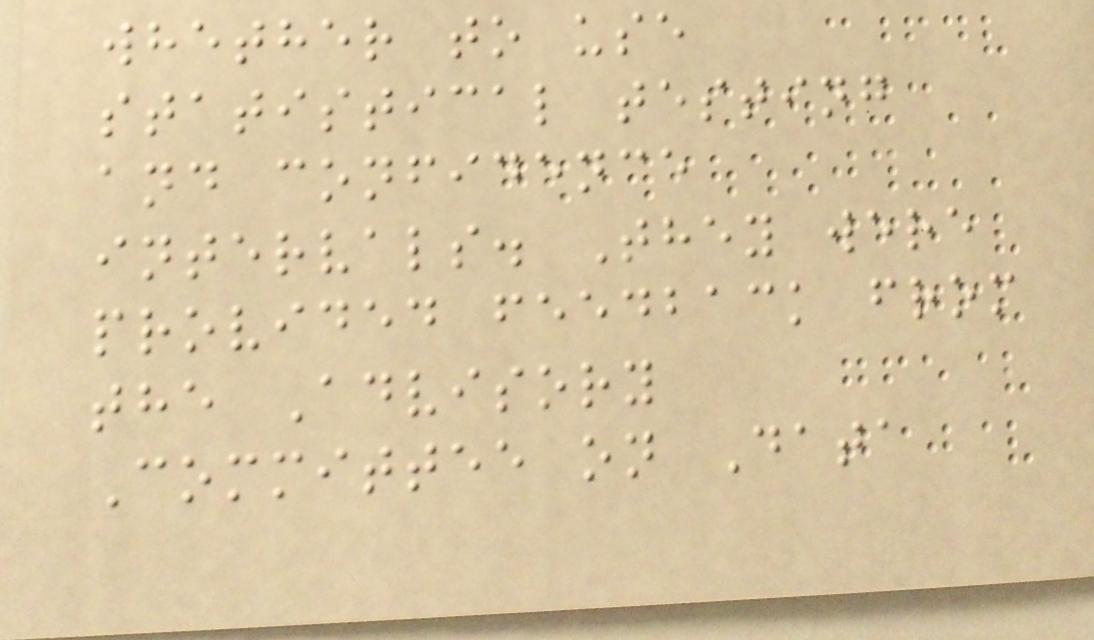whether to use
statistical testing
and confidence
intervals. They were
provided feedback from
the Advisory
Committee on Data
